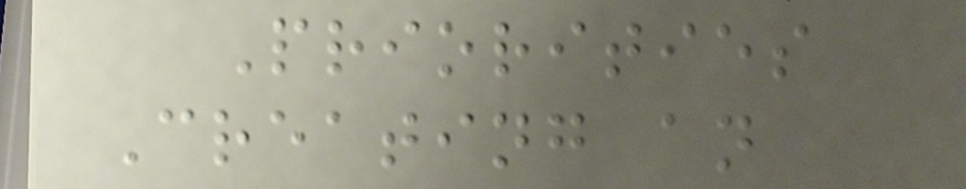Priorities
Creating an
